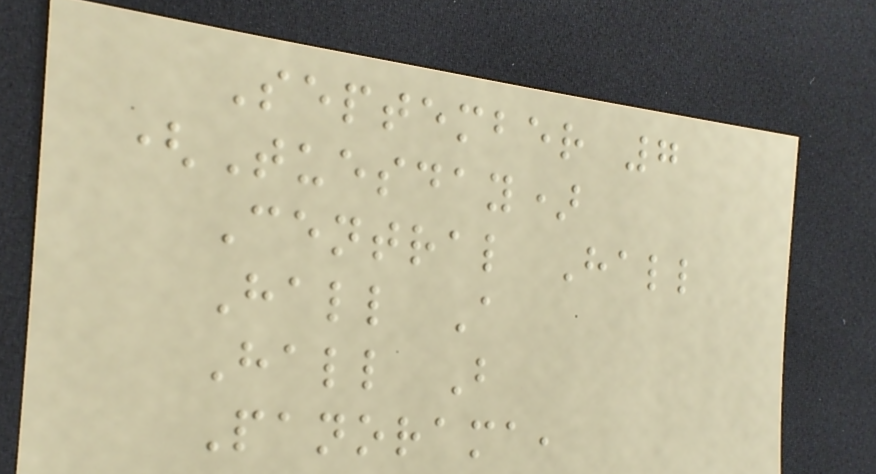September 7
(Tuesday)
Central Hall
Hall A
Hall B
Panorama,
